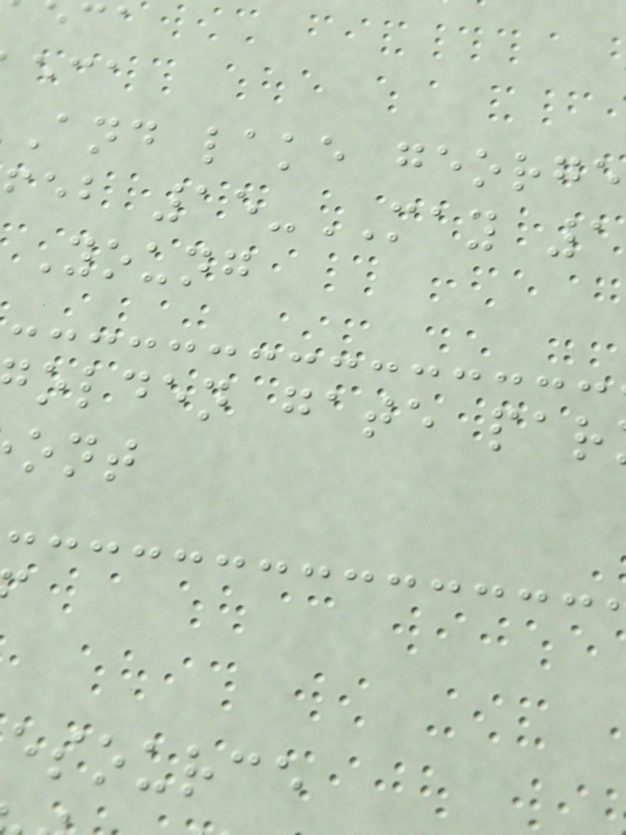and lake
eb 15-MAY 1
Young
olden gate
esource
